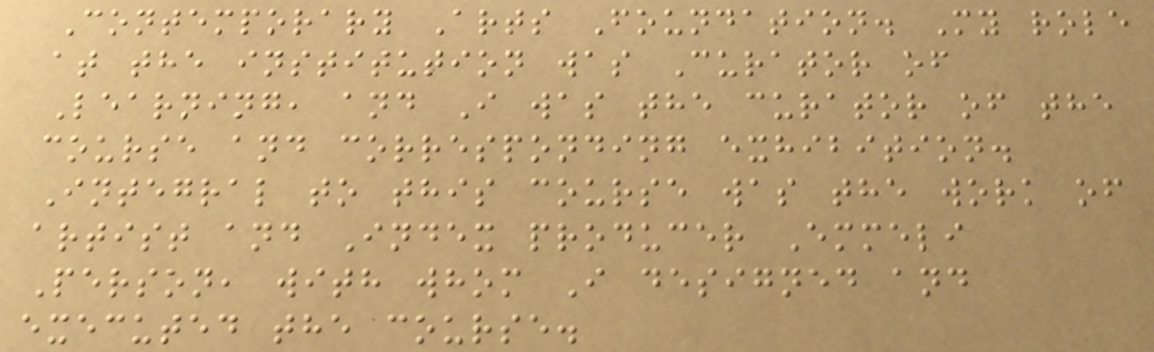Contemporary Arts Foundation. My role
at the institution was Curator of
Learning, and I was the curator of the
course and corresponding exhibition.
Integral to this course was the work of
artist and Index producer Emmeli
Person, with whom I designed and
executed the course.
